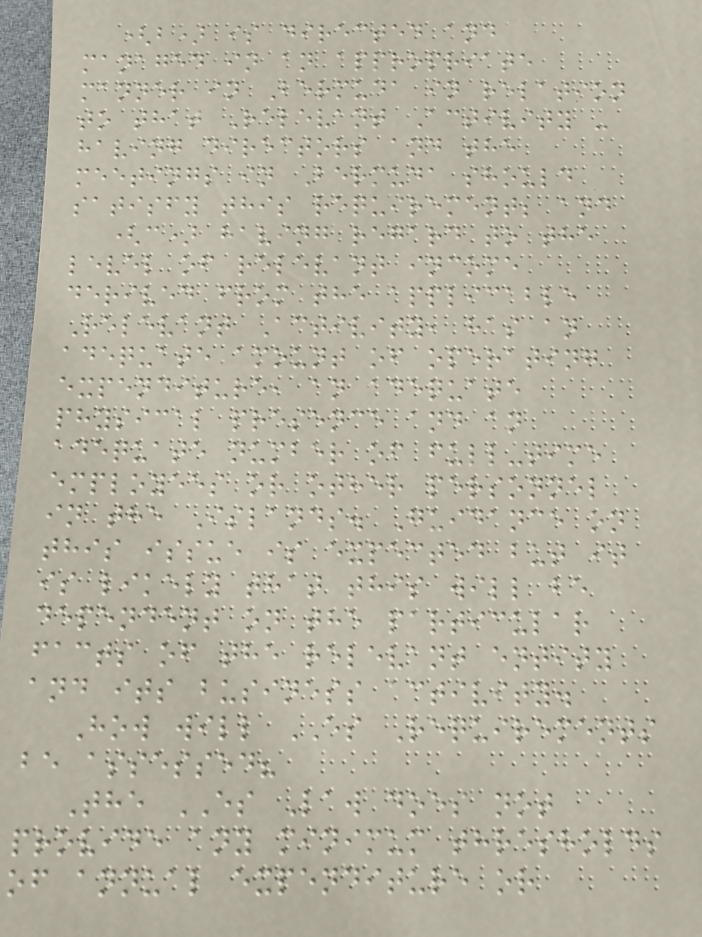(b) is directed and
managed in an appropriate
manner in Bermuda in relation
to that Relevant Activity -
having directors and the
meetings in Bermuda should
satisfy this requirement; and
(c) having regard to the
level of relevant income
derived from the applicable
Relevant Activity, has an
adequate amount of operating
expenditure, an adequate
physical presence and an
adequate number of full-time
employees or other personnel
in the Islands. Guidance on
this issue is expected but it
is likely that this will be
dependent on the particular
facts of the relevant entity
and its business activity.
How will ES Requirements
be assessed?
The ES Law does not
provide any minimum thresholds
of annual expenditure or
